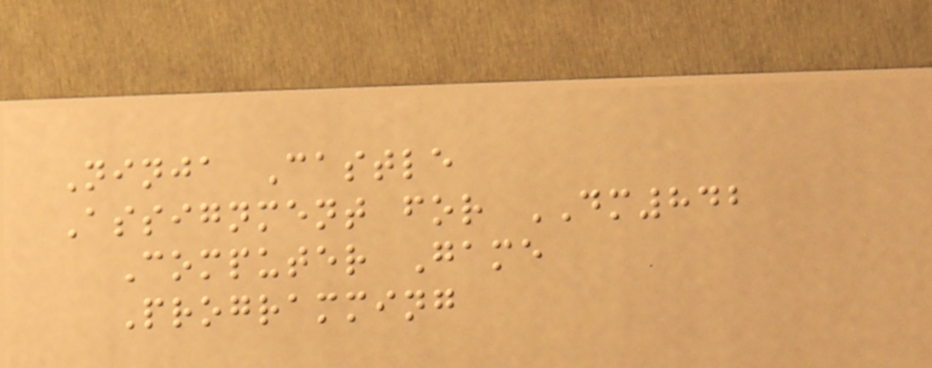Ninja Castle
Assignment for DM842
Computer Game
Programming
